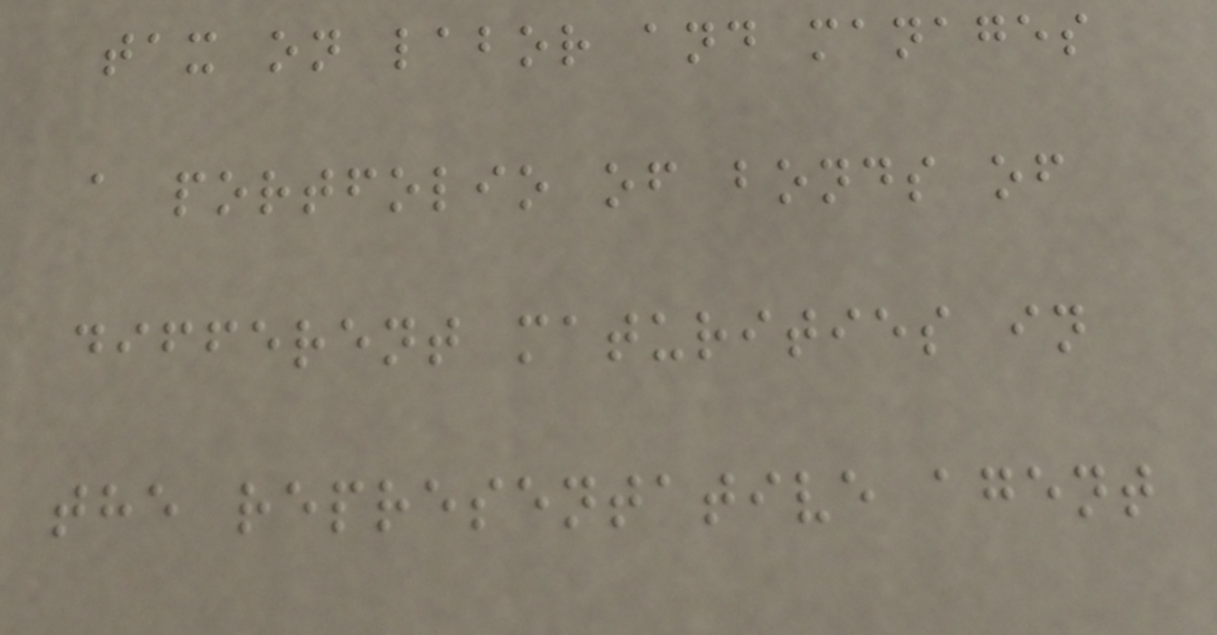tax on labor and manages
a portfolio of bonds of
different maturities in
the representative agent
